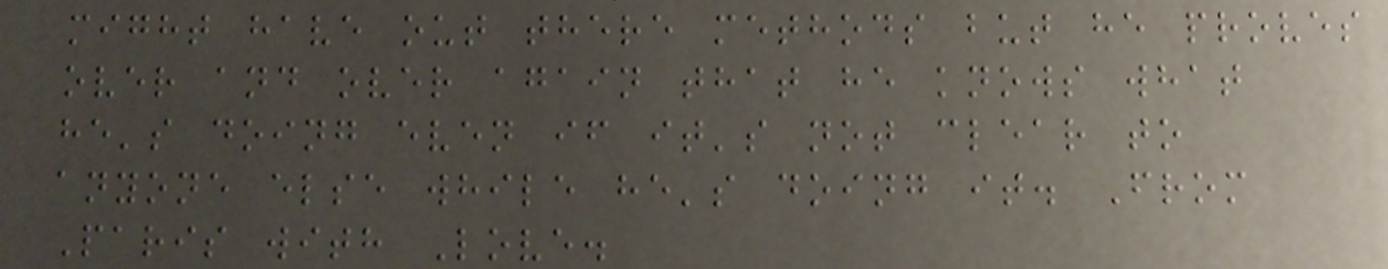might have out there methods but he proves
over and over again that he knows what
he's doing even if it's not clear to
anyone else while he's doing it. From
Paris with Love.
